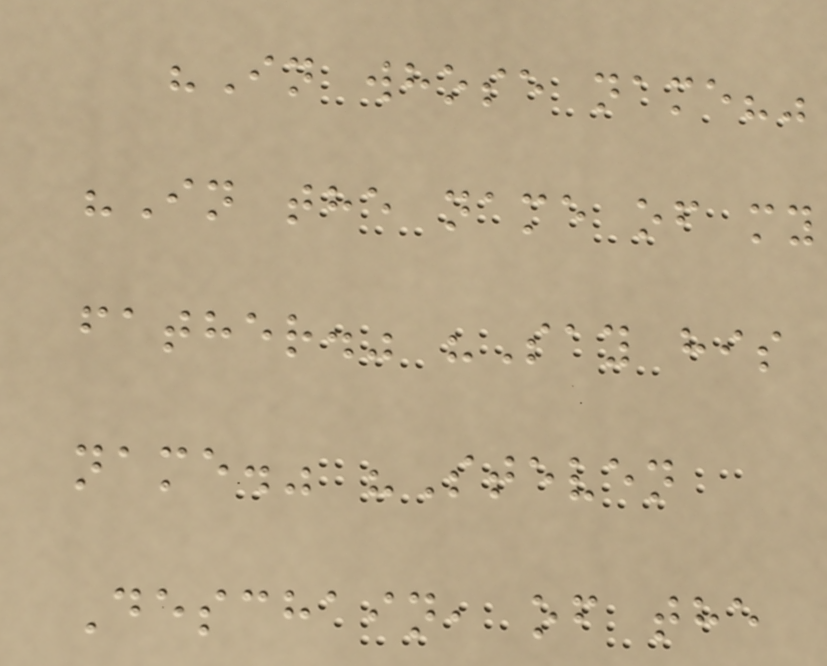"In whose name?"
"In the name of my
father." "Say his
name." "Steven
Deschain, of the
